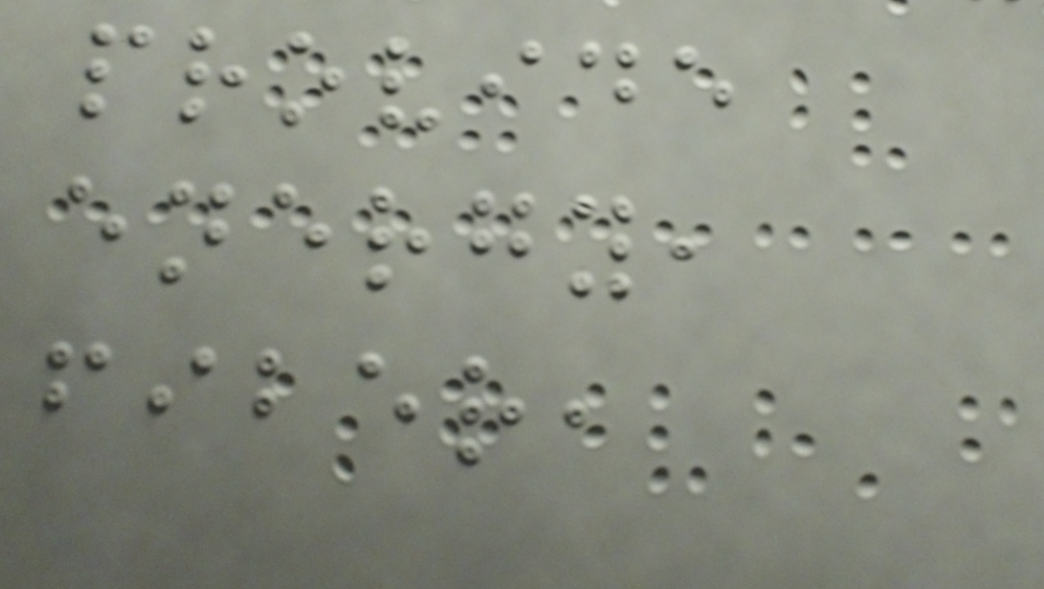provide
energy,
fiber,
